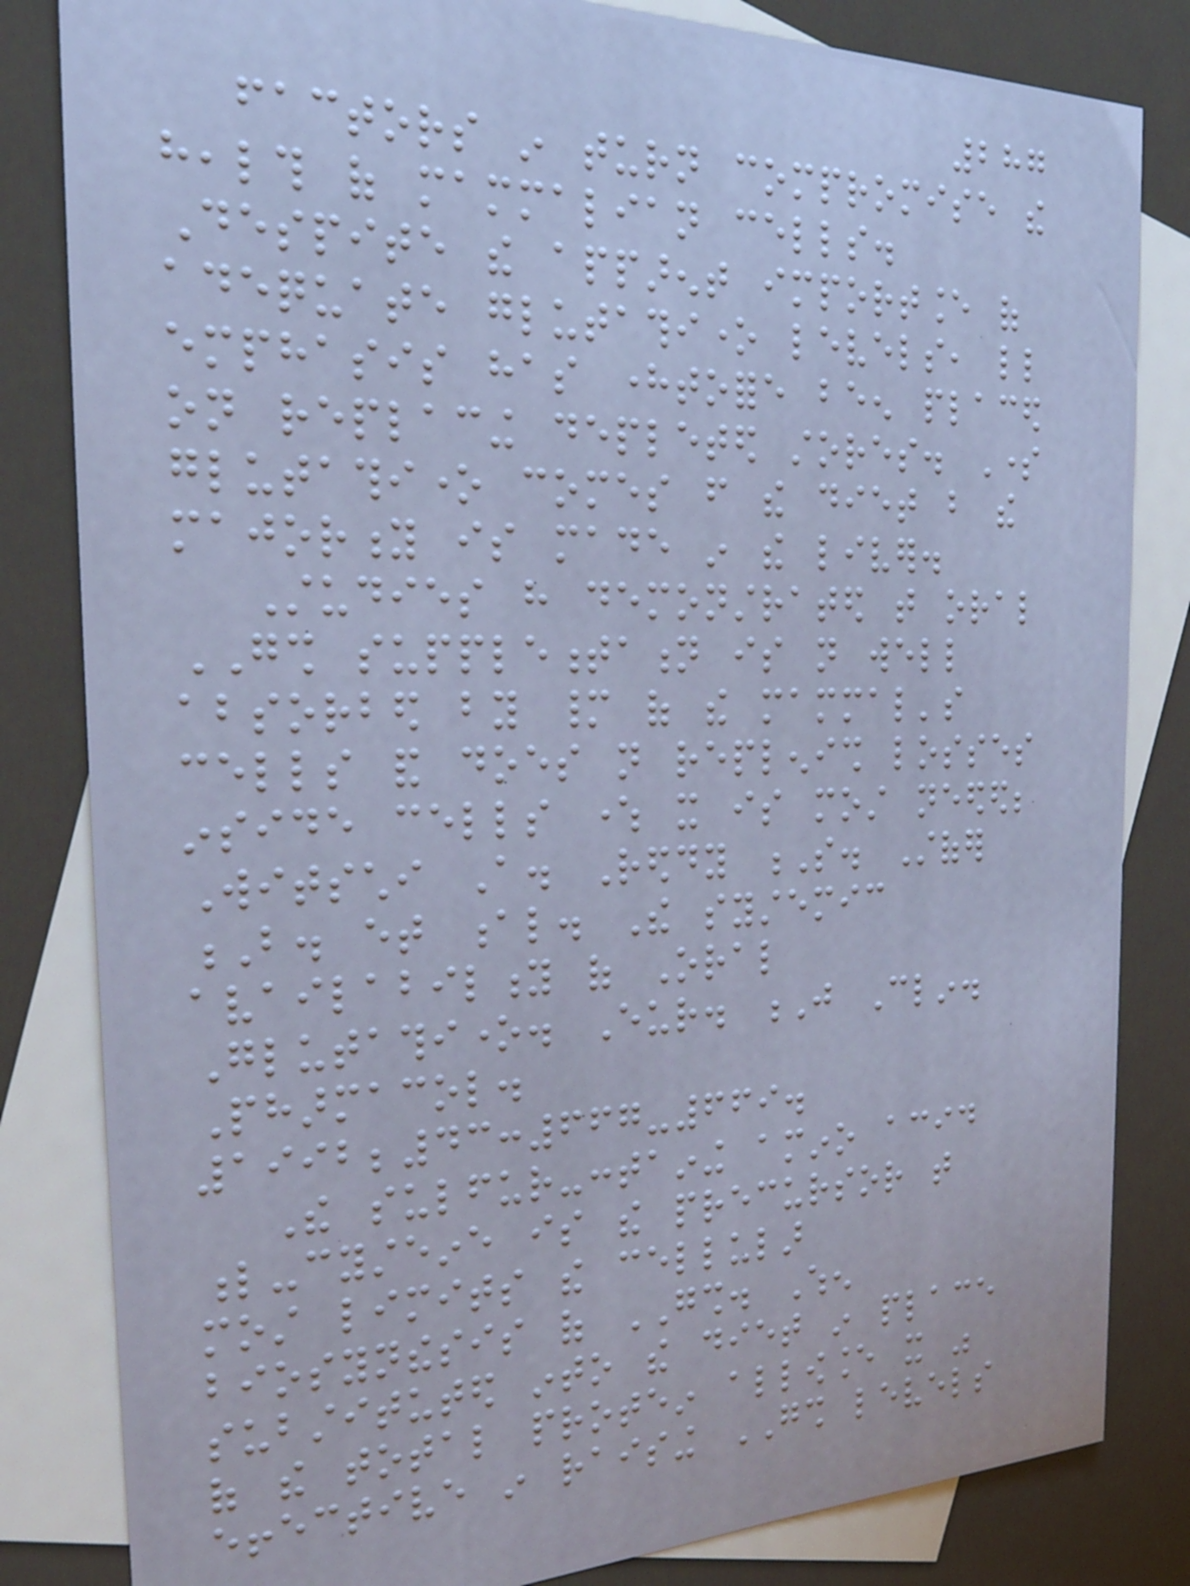287
factors in turn compromise the
health of mammalian cells.
Despite the apparent importance of
adequate glutathione levels, little
emphasis has heretofore been placed
on replacing depleted stores. Some
glutathione comes from the diet but the
majority is made in the liver.
Studies have demonstrated that oral
GSH supplementation is not well
absorbed by many of the mammal's
cells and does not replenish losses
inside cells where it is most needed;
Witschi A. Reddy S. Stofer
B. et al. The systemic
availability of Oral
Glutathione. Eur. J Clin.
Pharmacol.
1992;43:667-669.
The sulfur-containing amino acid
l-cysteine is the precursor that
most limits the cellular
biosynthesis of GSH. When
substituted into the diet in place
of the total protein allowance it was
effective in raising GSH levels
